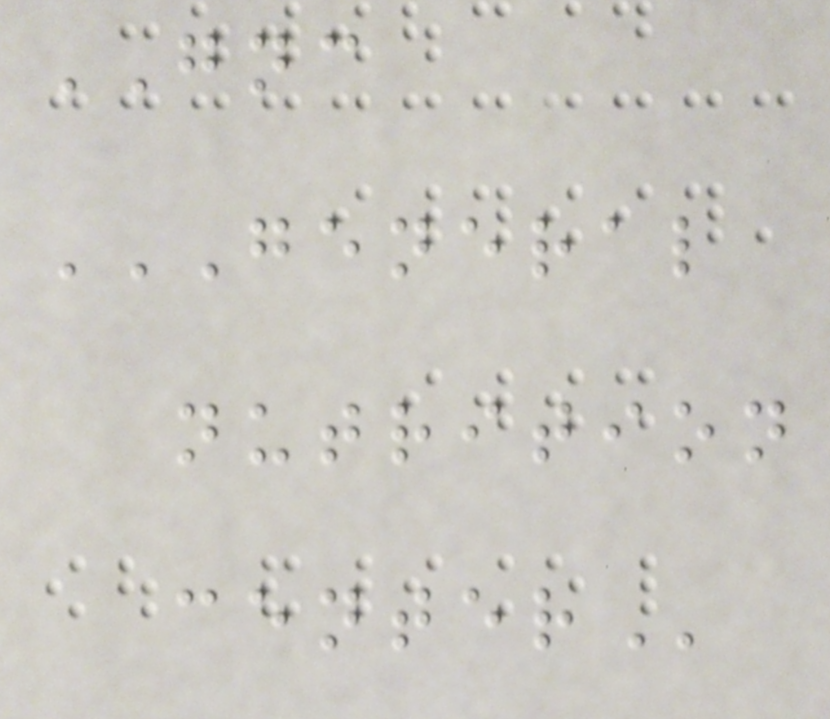GNC
GENERAL
NUTRITION
CENTER
